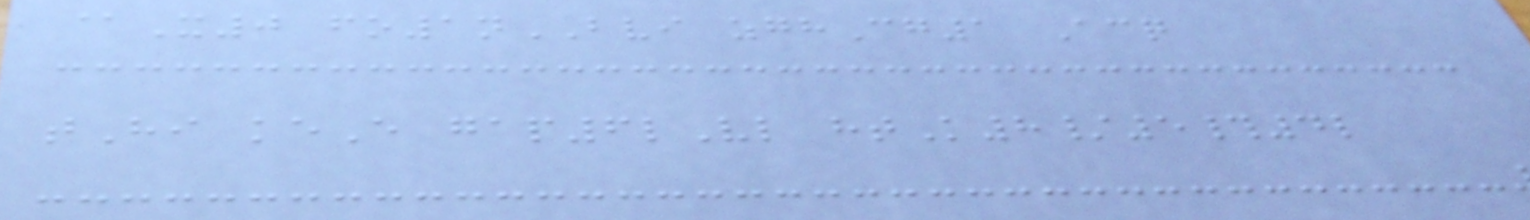@X0 fo1nBVI zghCg1 Acq
tHi keE gap6lVl htK8/5#4l
